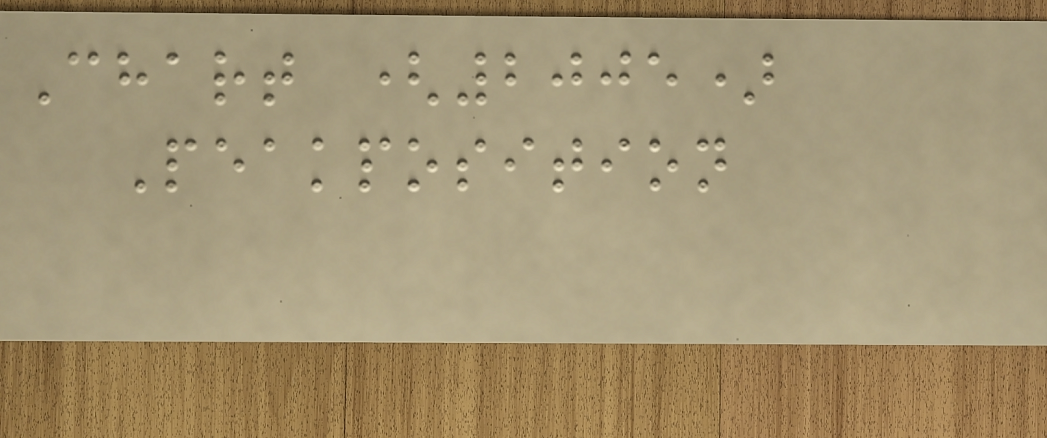Chart (2005)
Peakposition
